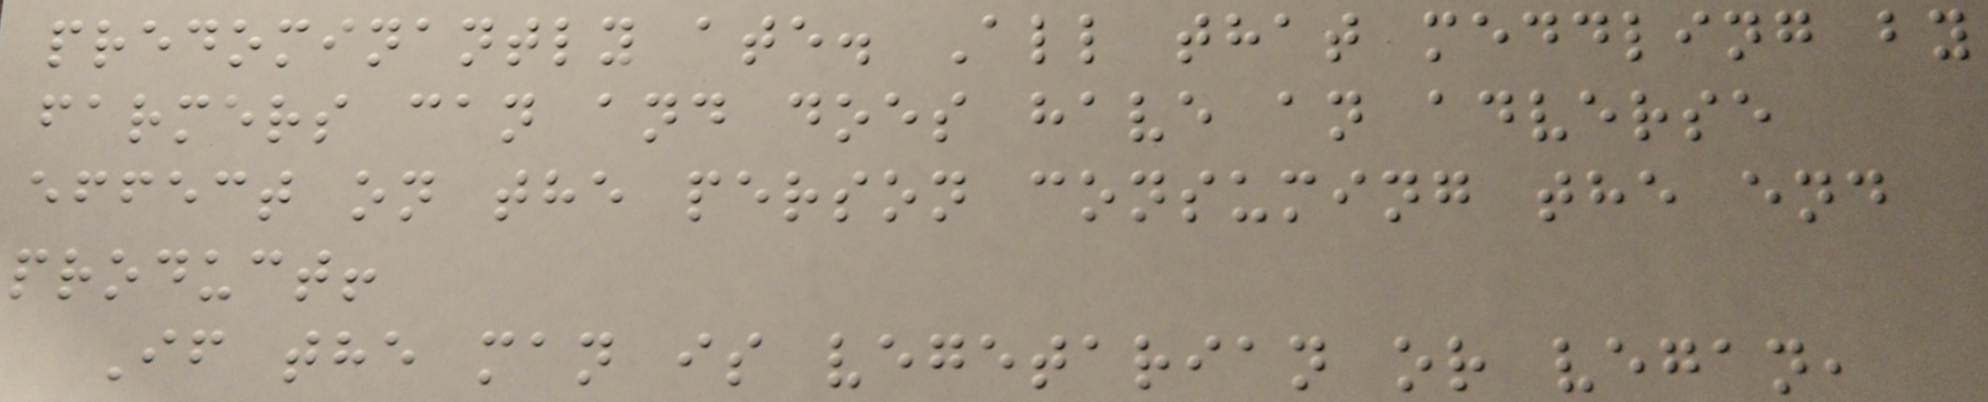predominantly ate. All that meddling by
farmers can and does have an adverse
effect on the person consuming the end
product!
If the man is vegetarian or vegan,
